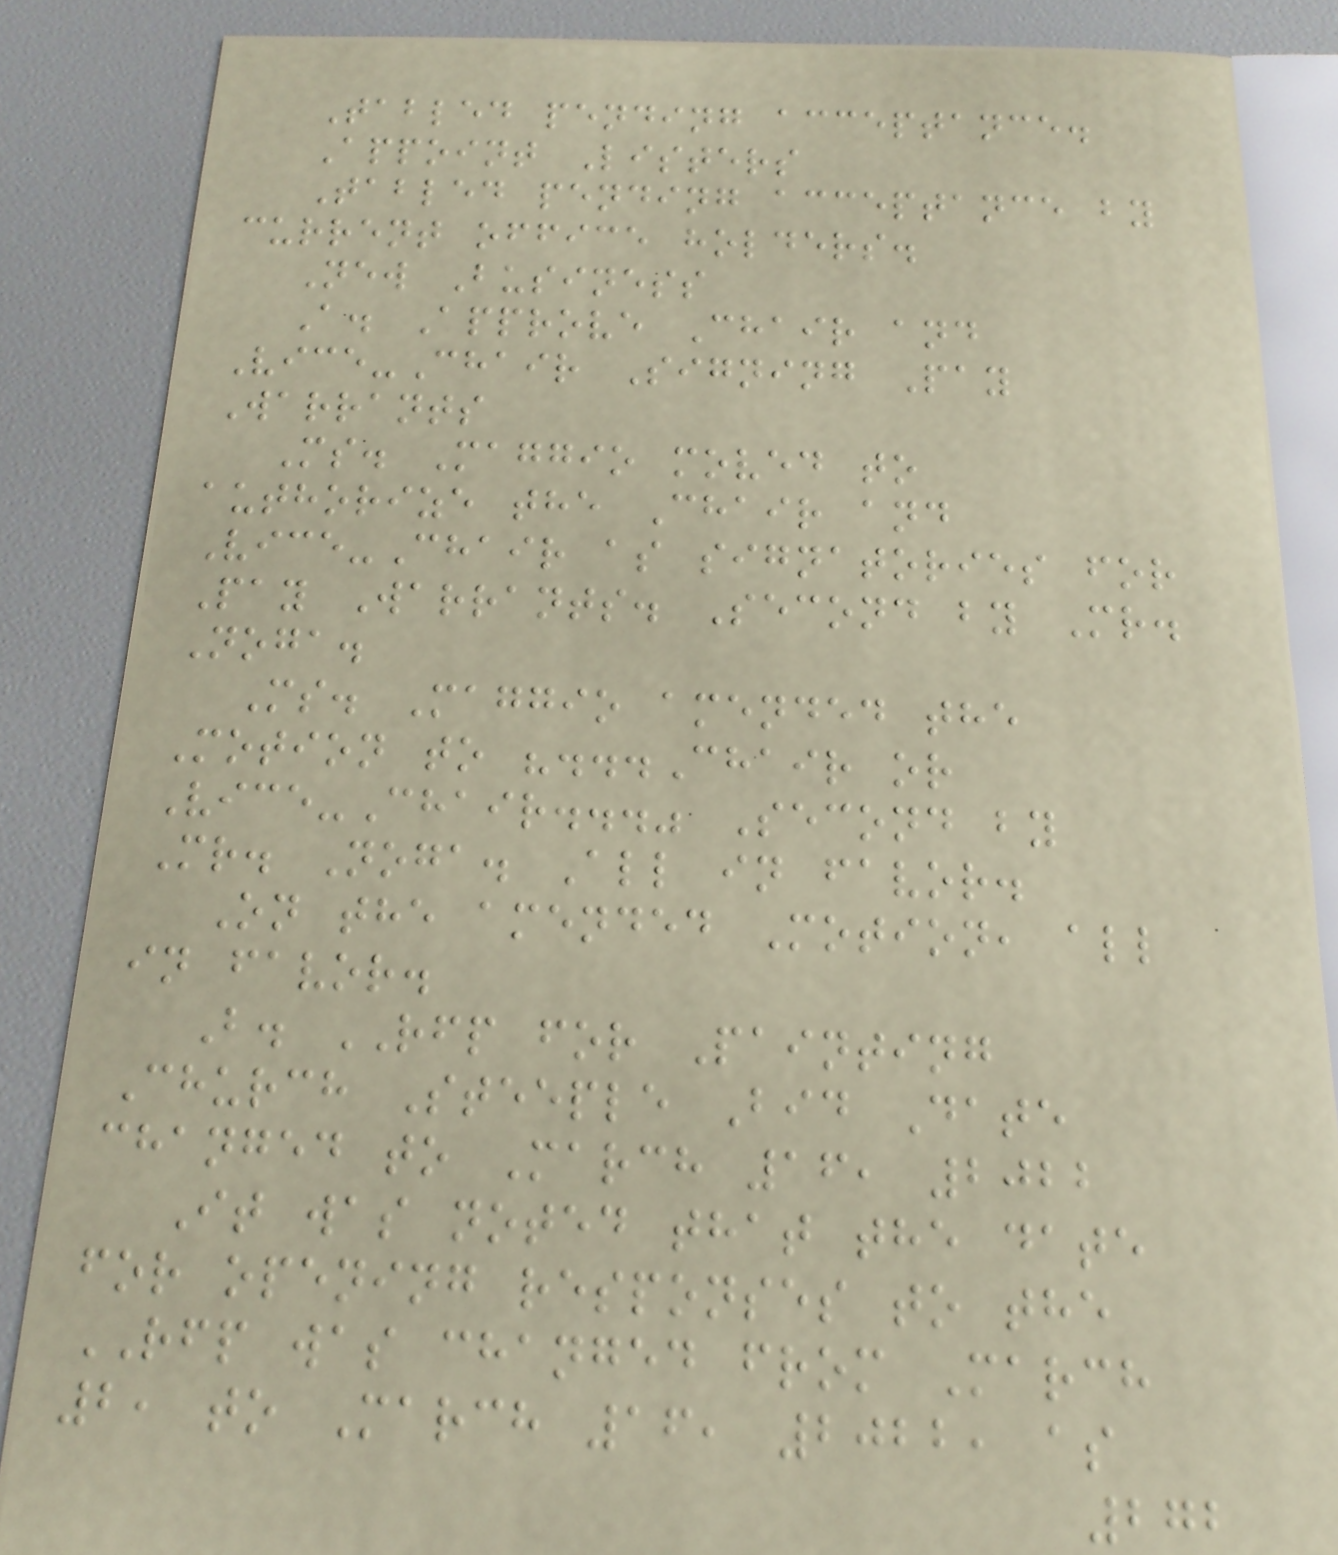Tabled pending acceptance.
Appoint Listers
Tabled pending acceptance by
current office holders.
New Business
A. Approve Chair and
Vice-Chair Signing Pay
Warrants
Ms. Maggio moved to
authorize the Chair and
Vice-Chair as signatories for
Pay Warrants. Second by Mr.
Noga.
Ms. Maggio amended the
Motion to "...Chair or
Vice-Chair..." Second by
Mr. Noga. All in favor.
On the amended Motion, all
in favor.
B. RFP for Painting
Church Steeple Bid Date
changed to March 16, 2022
It was noted that the date
for opening responses to the
RFP was changed from March
2, to March 16, 2022, as
272
